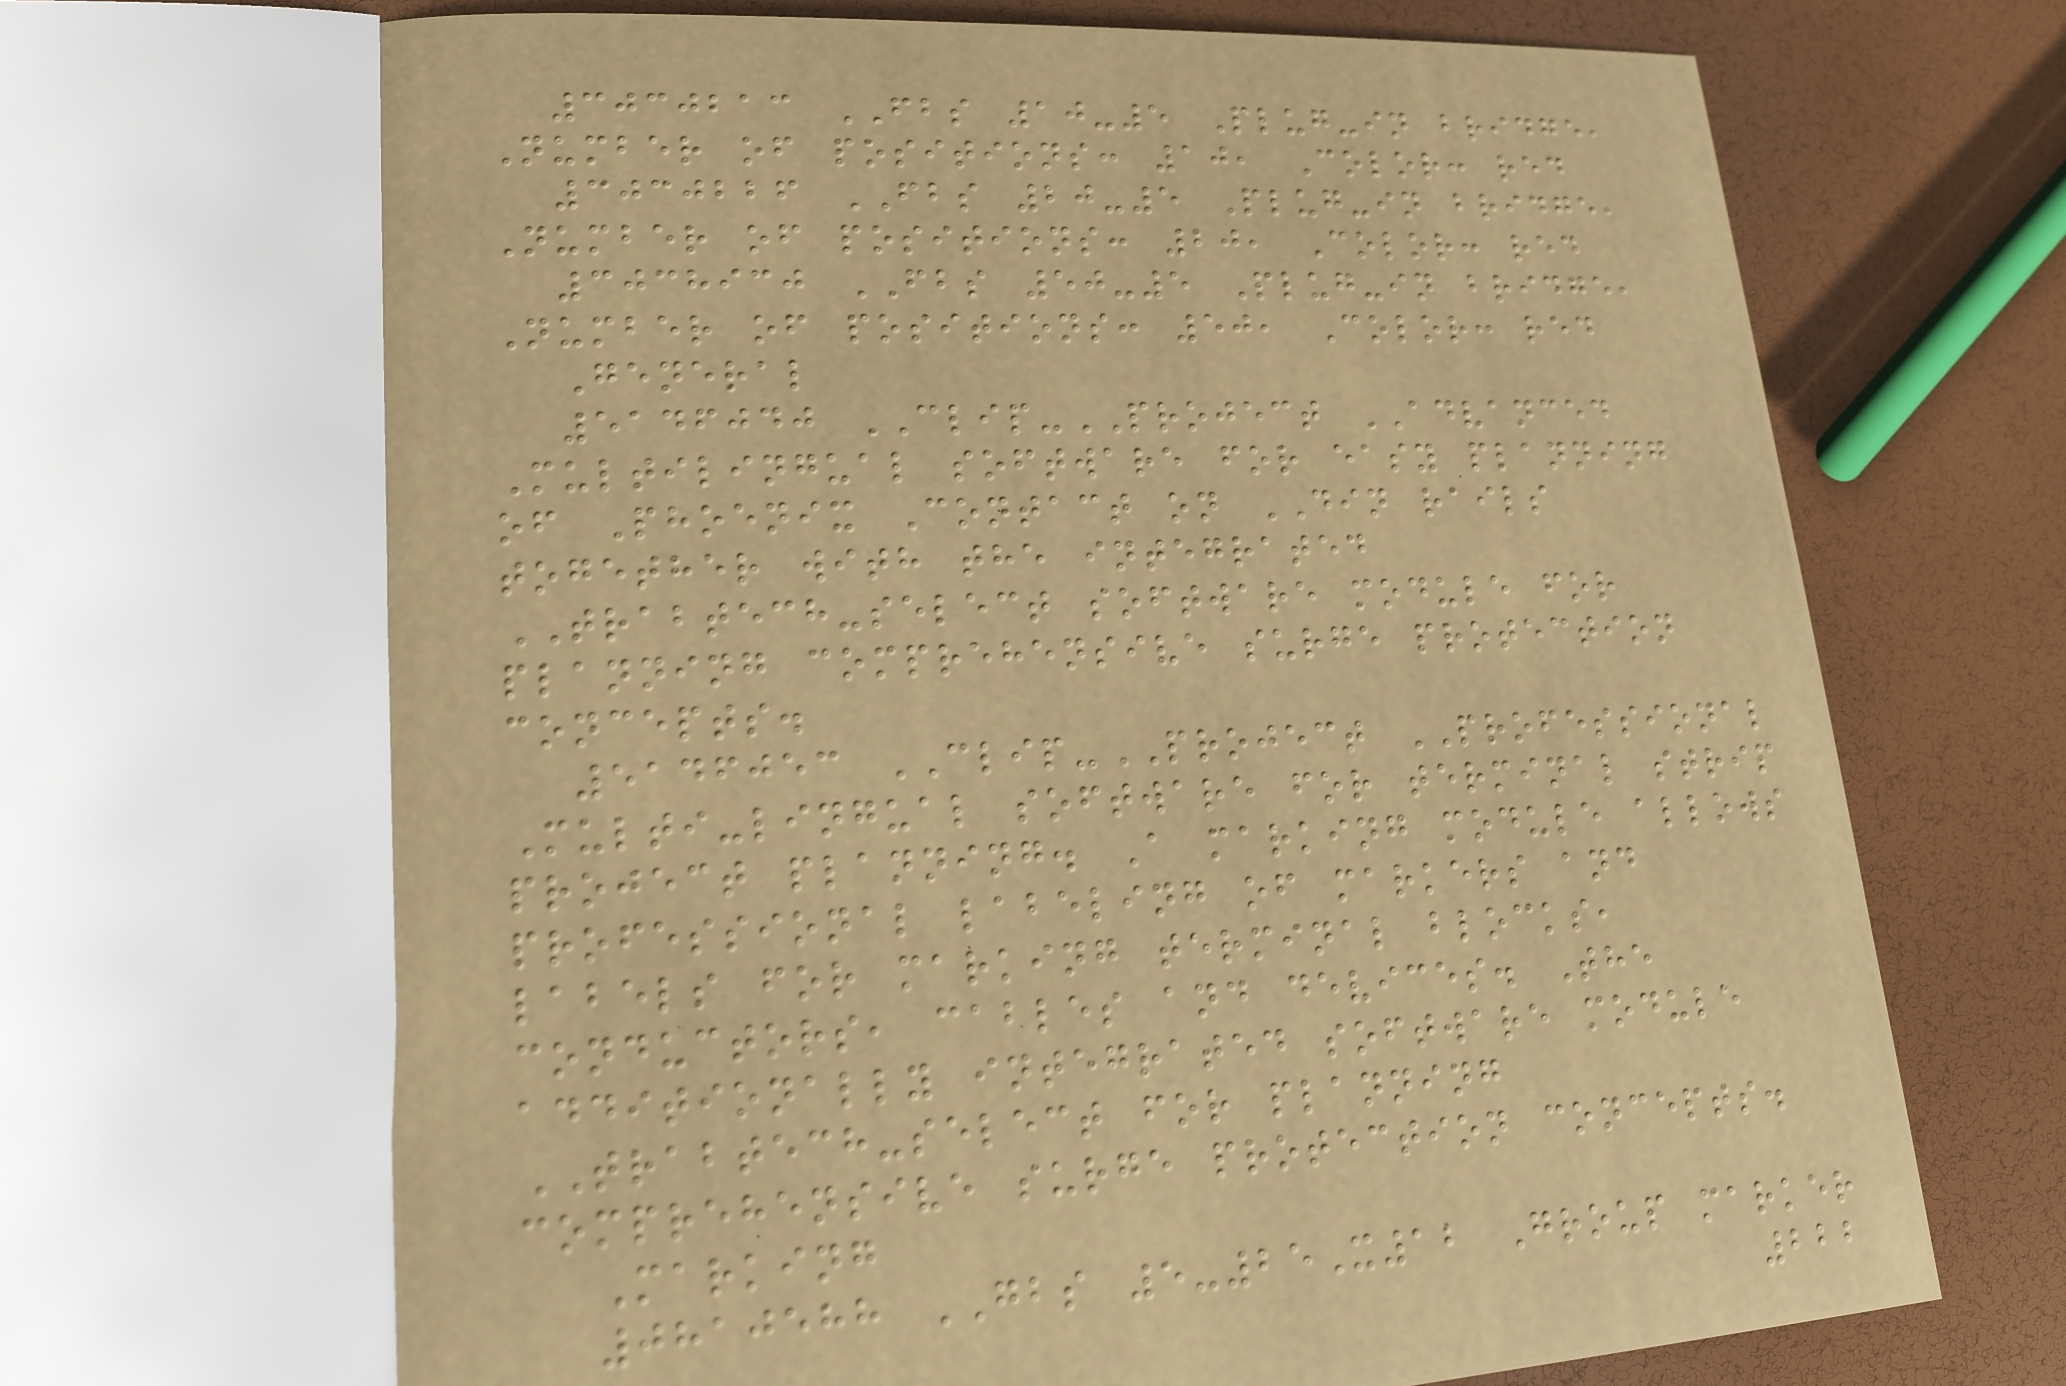3030213 FBS 10-5 Plug-in bridge,
Number of positions: 10, Color: red
3030226 FBS 20-5 Plug-in bridge,
Number of positions: 20, Color: red
3038930 FBS 50-5 Plug-in bridge,
Number of positions: 50, Color: red
General
5146040 CLIP-PROJECT ADVANCED
Multilingual software for easy planning
of Phoenix Contact on DIN rails
together with the integrated
TRABTECH-select software module for
planning comprehensive surge protection
concepts.
5146053 CLIP-PROJECT PROFESSIONAL
Multi-lingual software for terminal strip
project planning. A marking module allows
professional labeling of markers and
labels for marking terminal blocks,
conductors, cables and devices. The
additionally integrated software module
TRABTECH-select for planning
comprehensive surge protection concepts.
Marking
0810588 GBS 5-25X12 Group marker
222
